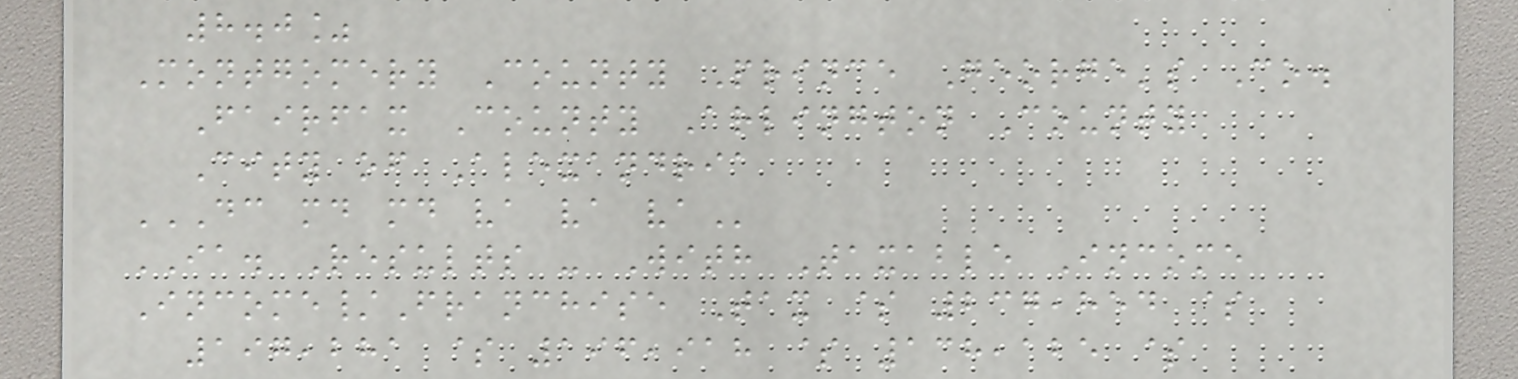8.0%
Montgomery County Prince George's Co.
Fairfax County Arlington County
City of Alexandria
DC MD MD VA VA VA
IA. Results - With Taxable Income
Income/Franchise Tax $ 237,854 $
197,281 $ 196,918 $ 138,125 $
